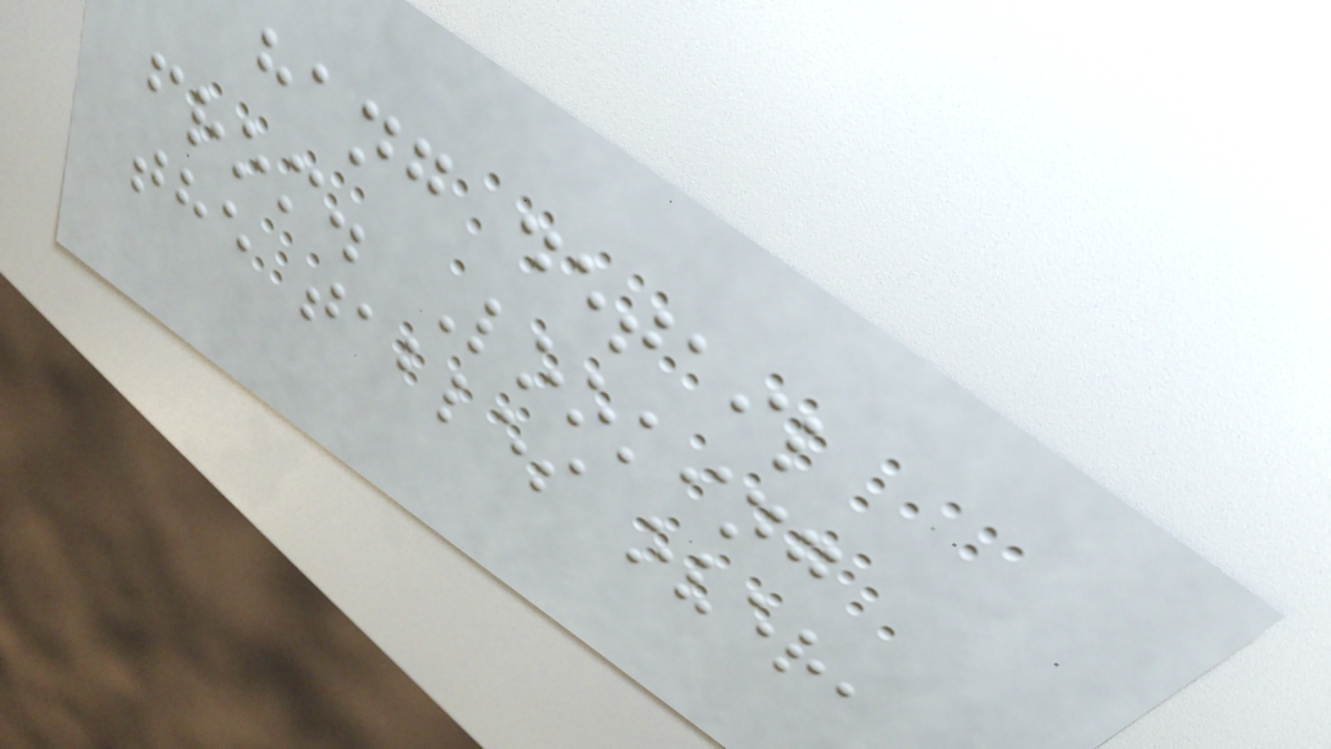hang detail
from. Looking
the tables over,
